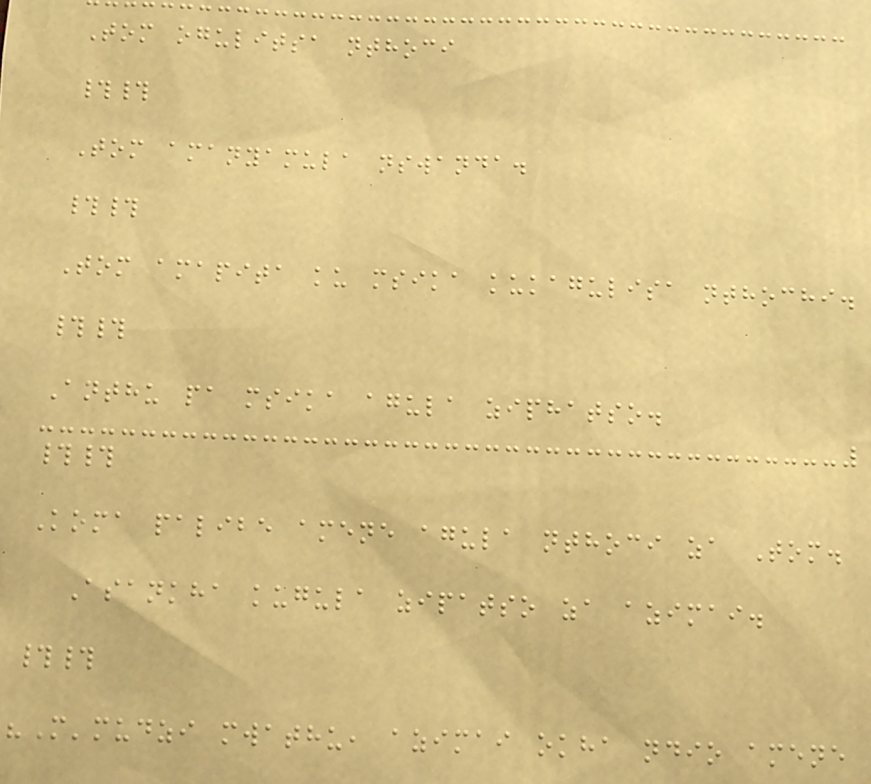Tom ogulitsa nthoci
##
Tom amanyamula nswanda.
##
Tom amapita ku msika kukagulisa nthochi.
##
Anthu pa msika agula ziphatso.
##
Koma palibe amene agula nthoci za Tom.
Asankha kugula zipatso za azimai.
##
"M'mudzi mwathu, azimai okha ndio amene
